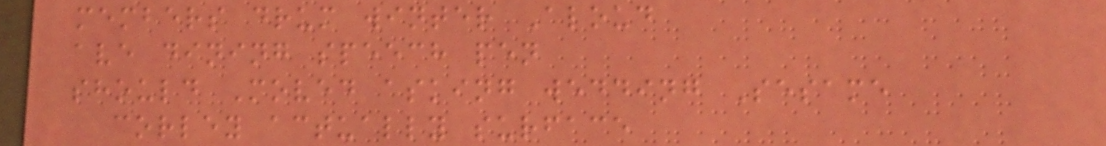members drum winter Aloud
ave dining speech pen
should Moved asking wedding Sesame
corley actually surface
